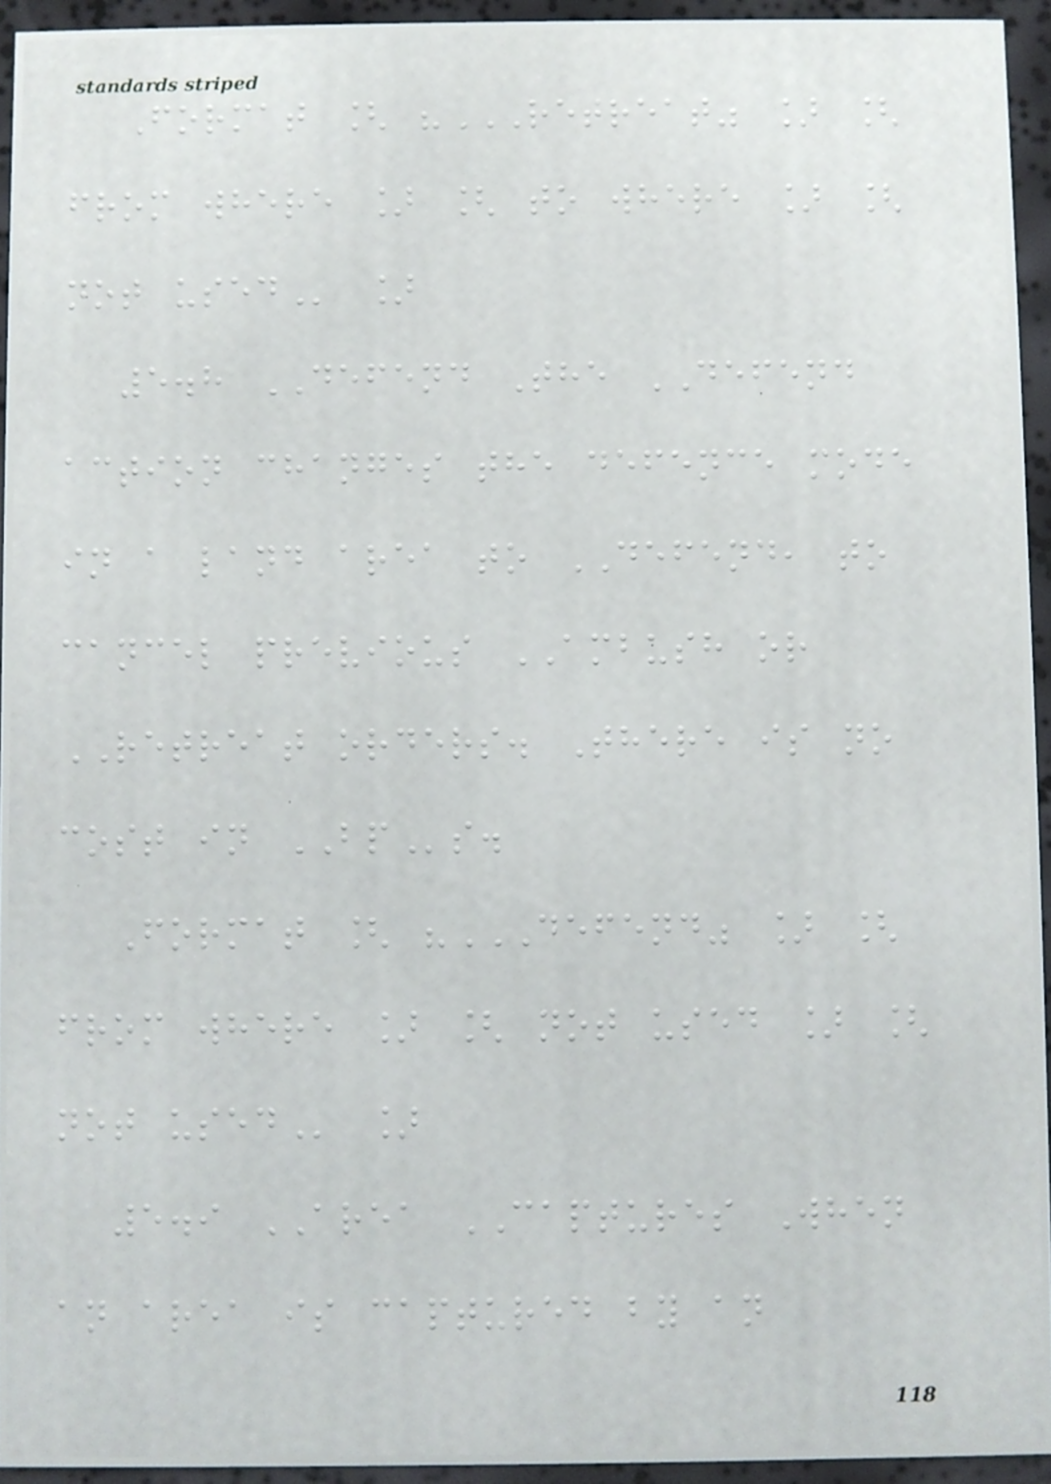Format [ "RETREAT" ] [
FROM WHERE ] [ TO WHERE ] [
NOT USED ]
5.8 DEFEND The DEFEND
action changes the defence mode
in a land area to DEFEND, to
cancel previous AMBUSH or
RETREAT orders. There is no
cost in BPs.
Format [ "DEFEND" ] [
FROM WHERE ] [ NOT USED ] [
NOT USED ]
5.9 AREA CAPTURES When
an area is captured by an
